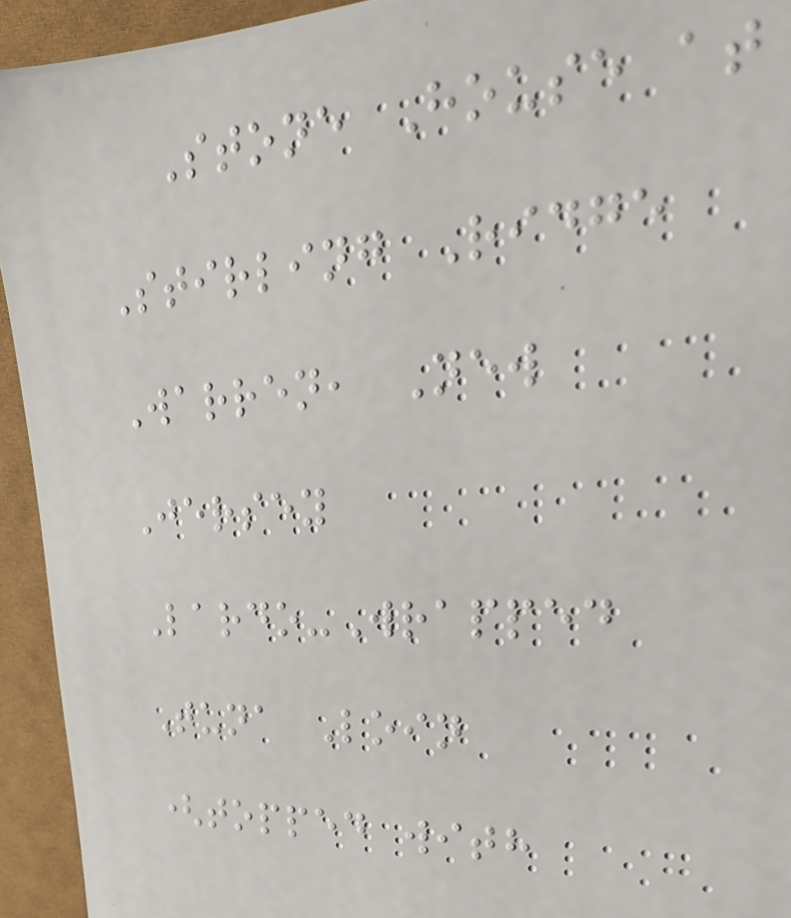Stone House at
Stirling Ridge
Warren, New
Jersey
Lardo-Wrapped
Tuna Loin
(topped with
